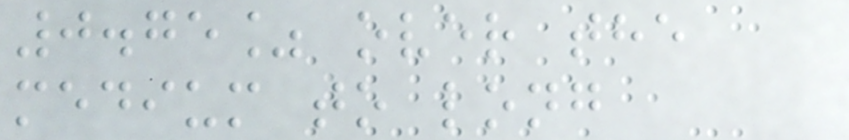0.75% over the
medium to long
